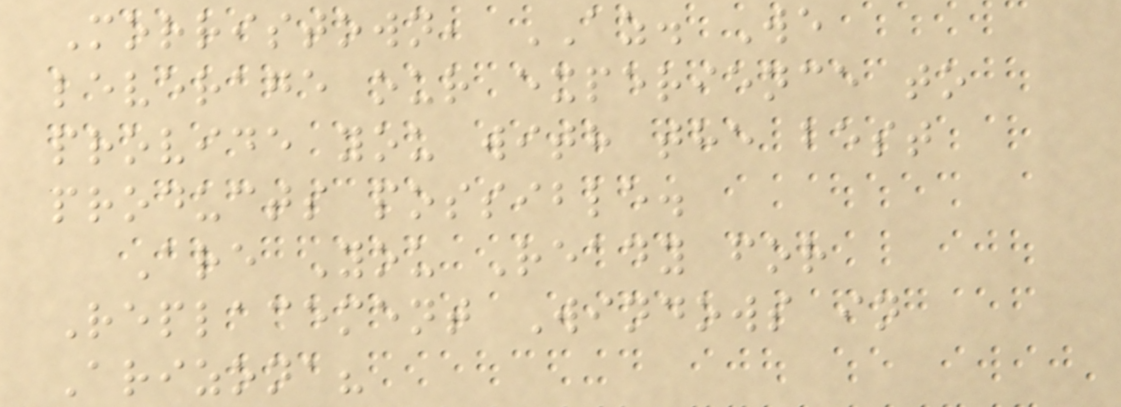Morristown, AZ. We
leverage our experience to
provide you with the best
products possible.
Are You Ready for
Replacement Windows in
Arizona?
